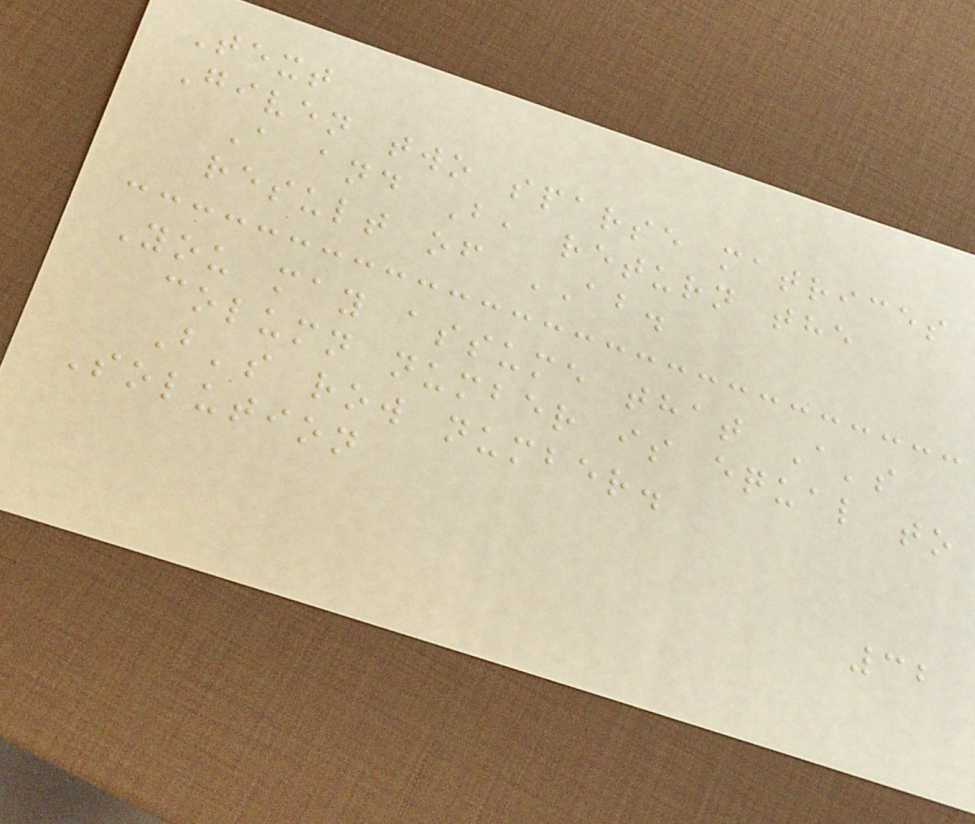Text
Given two sparse matrices
A and B, return the
result of AB.
You may assume that A's
column number is equal to
B's row number.
Solution
32
